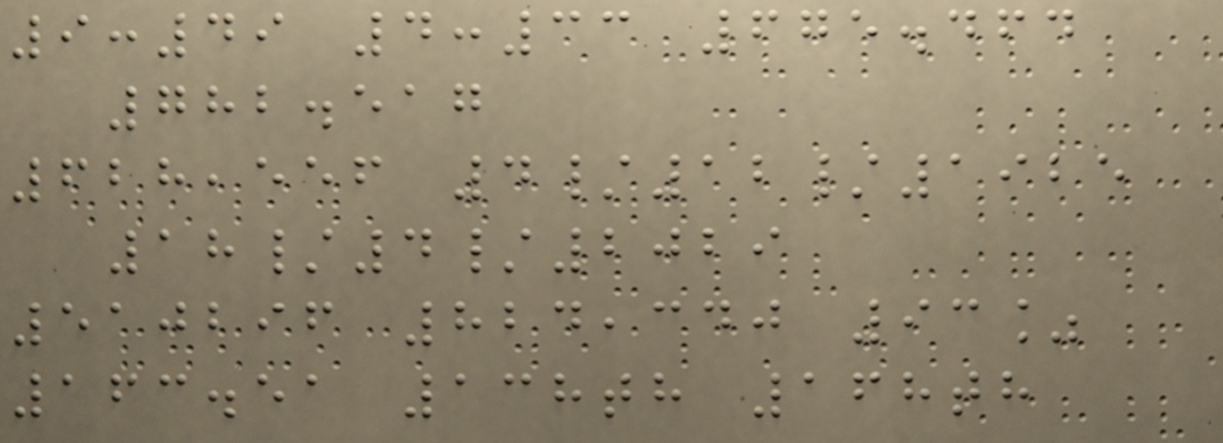9:49 4:33 675.464
782.517
628,556 4/12/1925
18/4/2029
510296 824,340 93%
163.51 138th 168th
